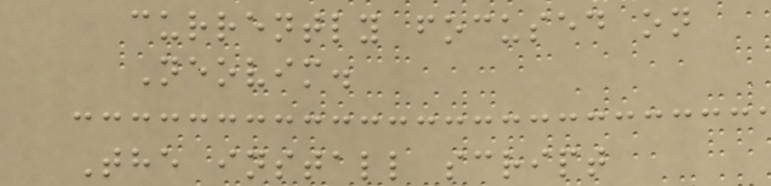currently focused on
Neovim.
The install script
